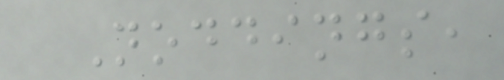Noddings,
